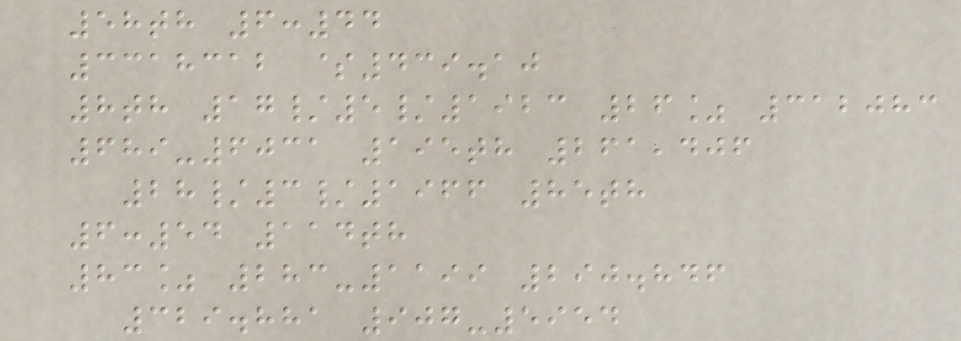58th 6:44
3318312 $439.10
8th 17/5/1923 26% 312083
689-6031 195th 261,406
28/3/1966 85th
6:54 114th
83% 283-1199 290.846
329.881 907-5954
